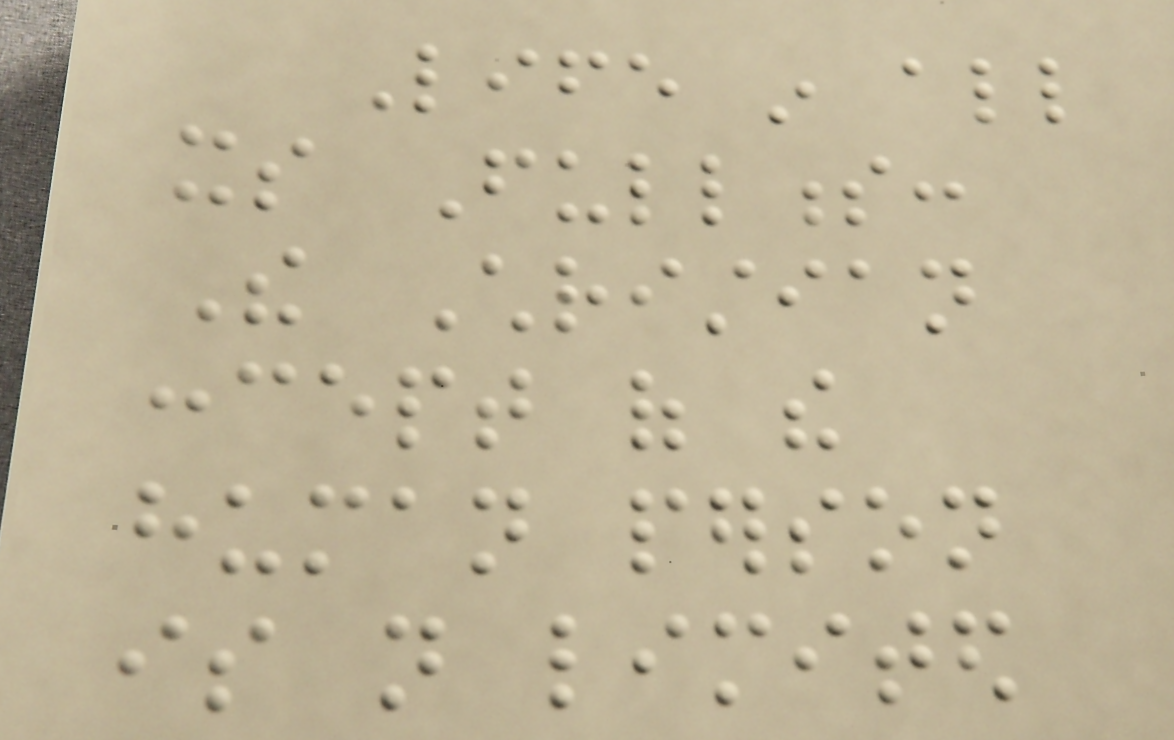Life in all
its Fullness:
The Christian
concept of the
human person
is not limited
